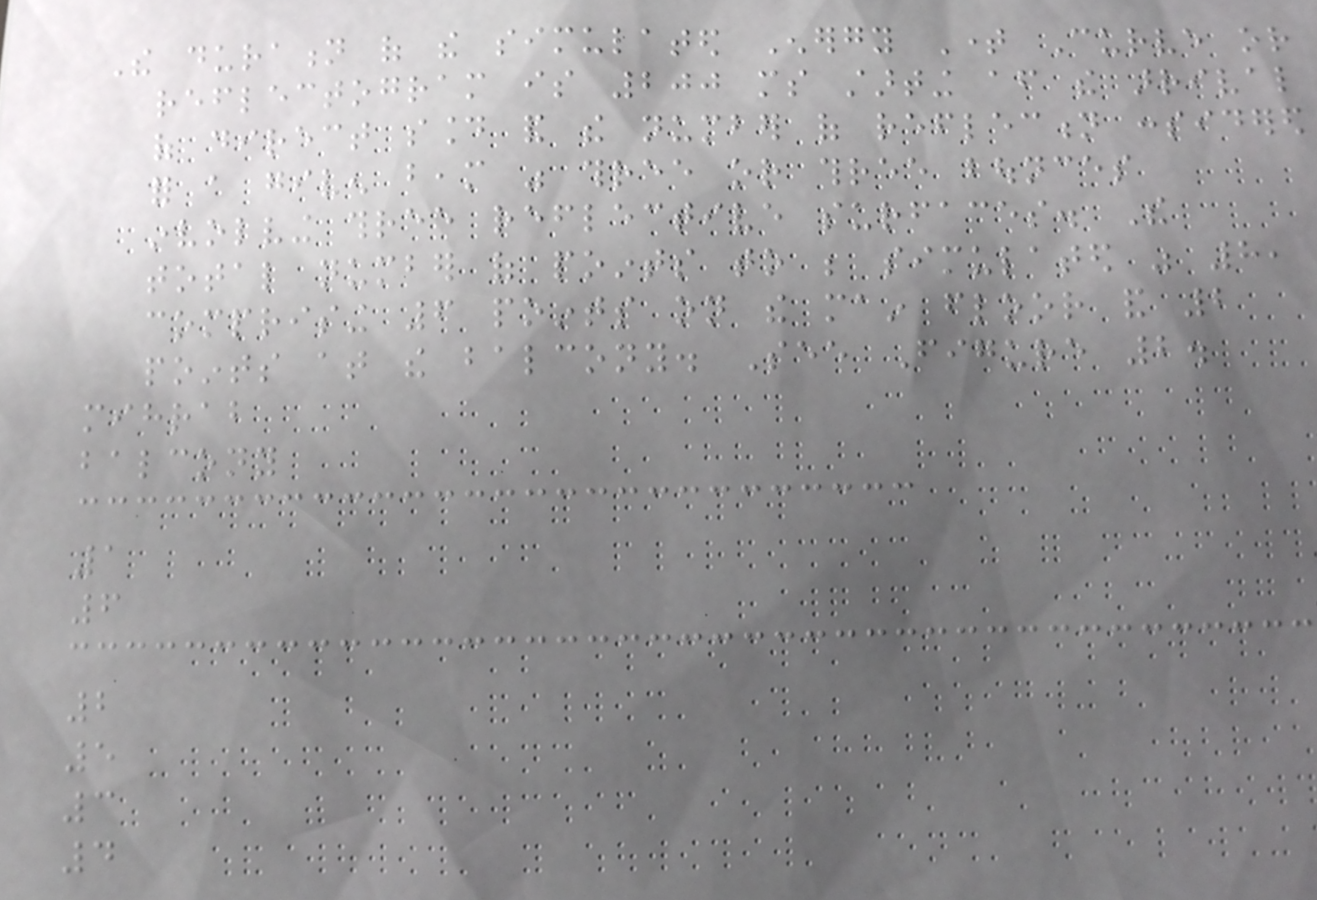The duration of the simulated Energy Time Curve or
reflectogram is 200 ms starting after the arrival
of direct sound and the number of reflection considered
for a given beam was three or three bounces
involving three reflective surfaces. The
total number of points to be simulated was 8,
comprising 6 points on the main floor and 2
points at the balcony. See Figure 2.
mihrab
balcony
1
6
2
5
3
4
